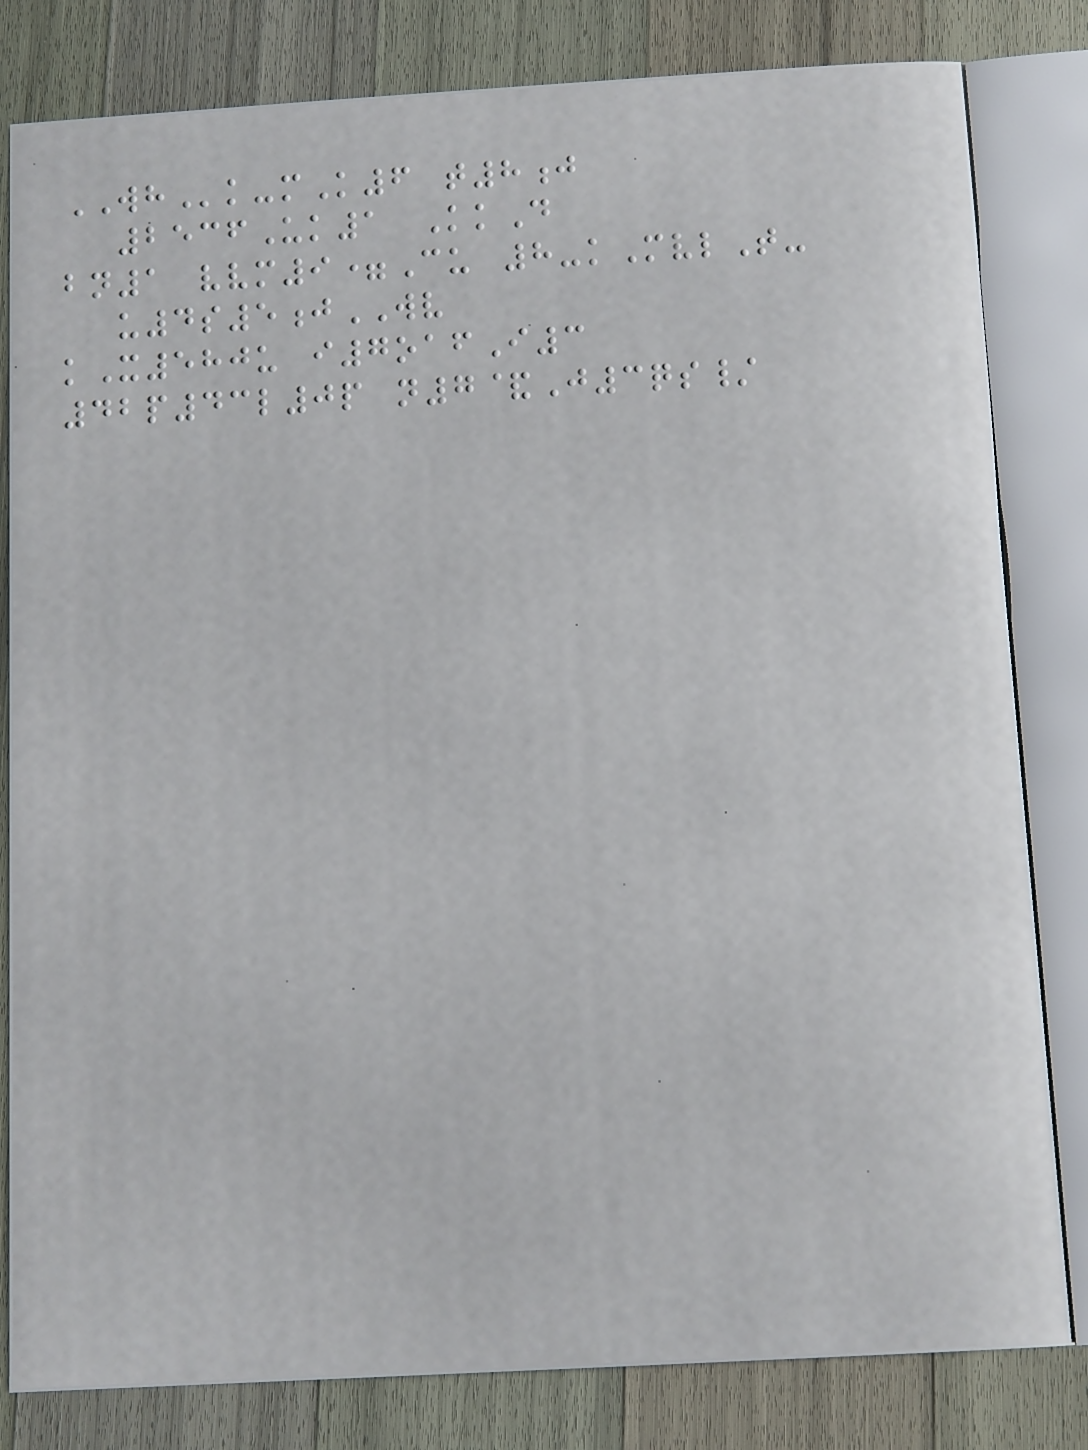WHk-mK6 t8j
2536Uk1 KkD
bn1 vvm9=Cu 8-kMvlT-
u4s5jWV
kX580u i7oafI3
42p43l0p n7&J3qs/
